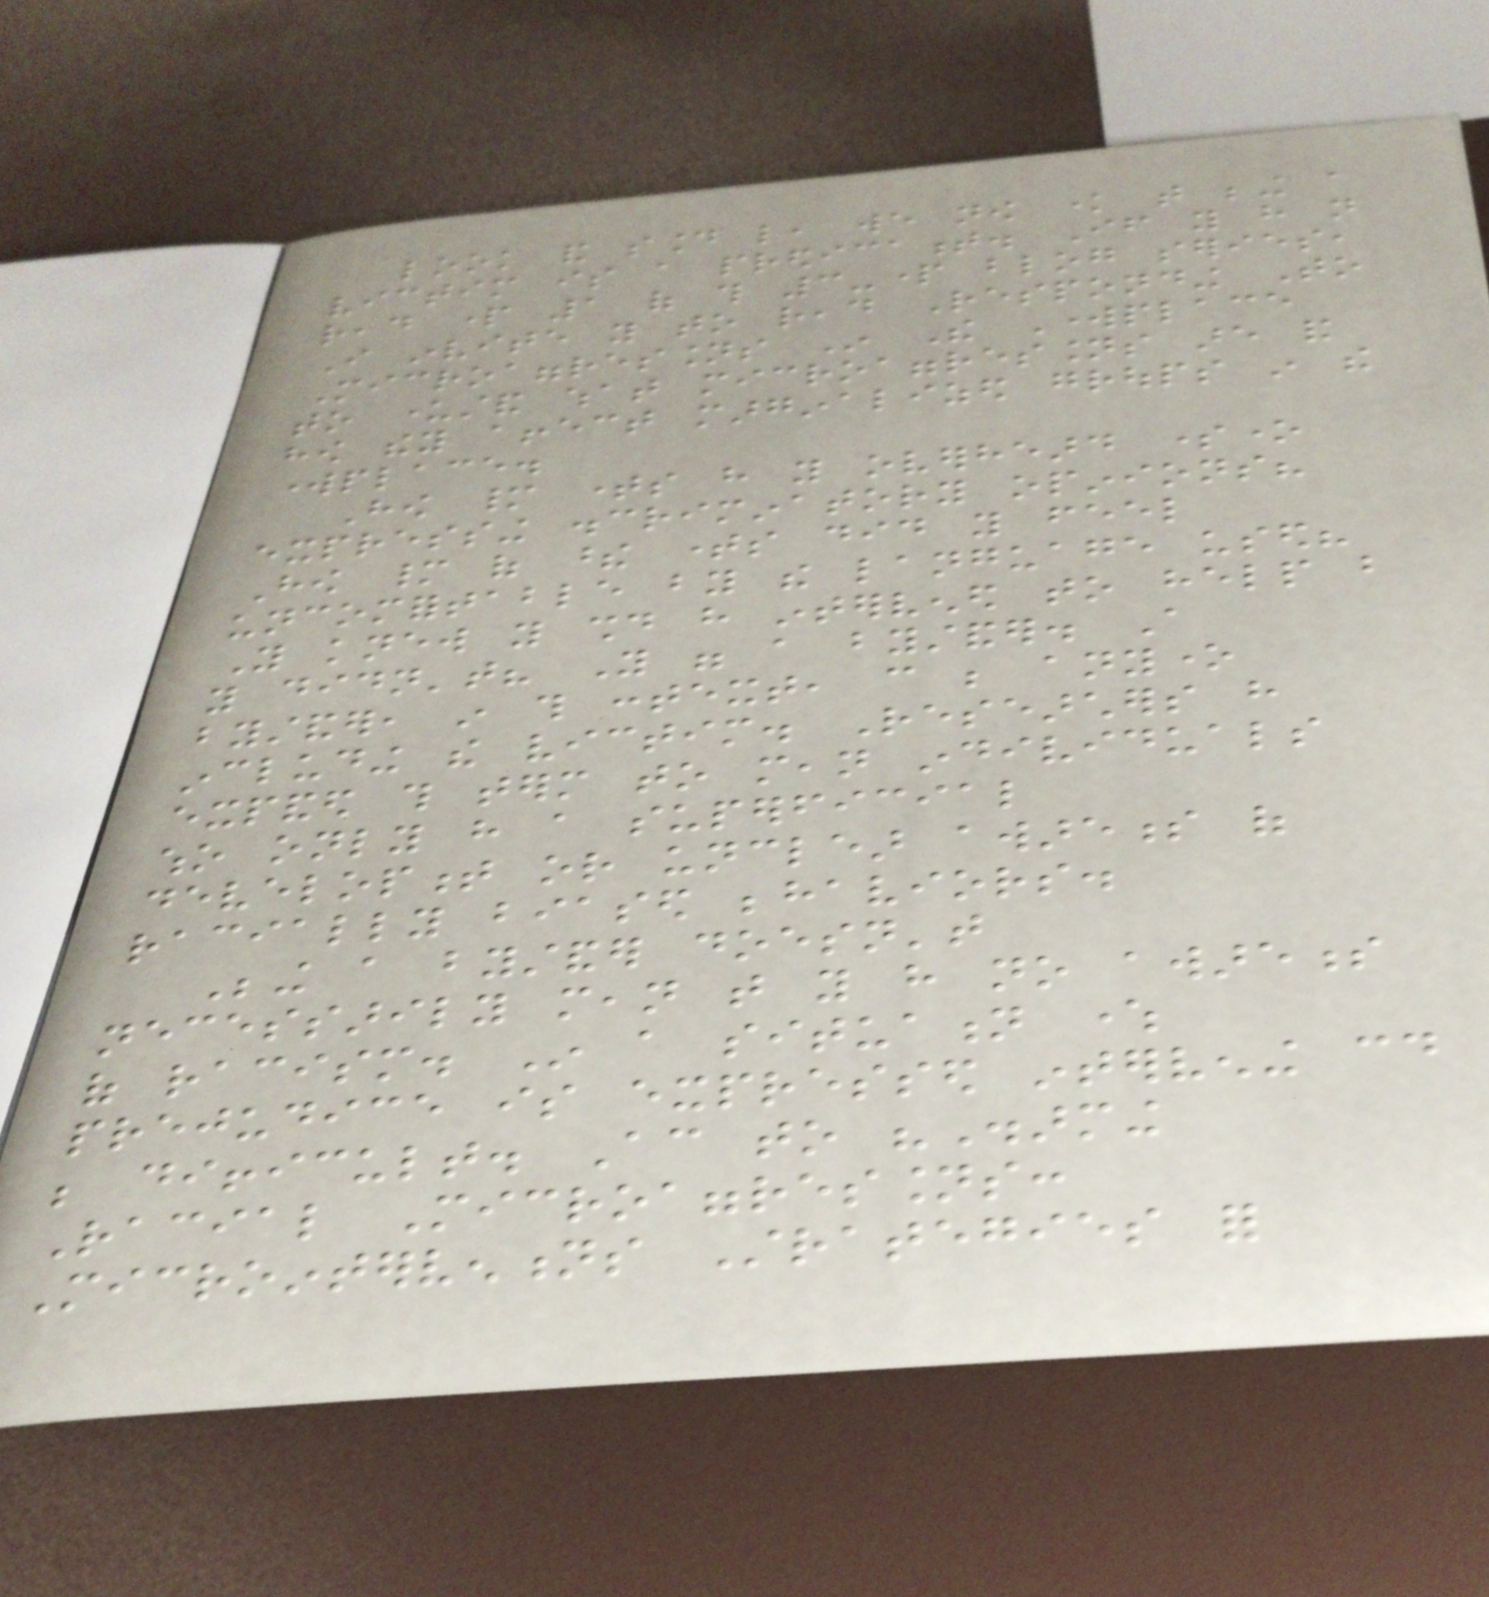look and sound like, we now know that being a
victim is a predicament. If you have not
read part 1 of this 3-part blog series,
I invite you to read Responding To
Microaggressions In The Workplace
to understand what microaggressions are and
how they affect marginalized groups in the
workplace.
How many times have you overheard someone
expressing discriminatory opinions?
How many of these times did you feel
uncomfortable by the language used?
You knew you should have intervened to help but
you didn't? You were a bystander. A
bystander, in this context, can be anyone
including the victim. Researchers have
expanded this term to mean individuals
who only have a superficial
development or unclear awareness of
racially biased behaviors.
Being a bystander doesn't
necessarily mean that you have no awareness
of racism. In a situation where
prejudice is expressed intervening could
be difficult. According to "Disarming
Racial Microaggressions:
Microinterventions Strategies for
